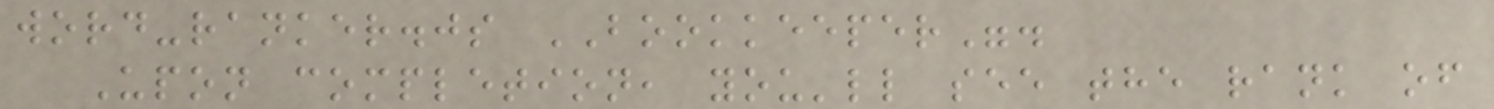word-ranker.js BOOKKEEPER".
Upon completion, you'll see the rank of
